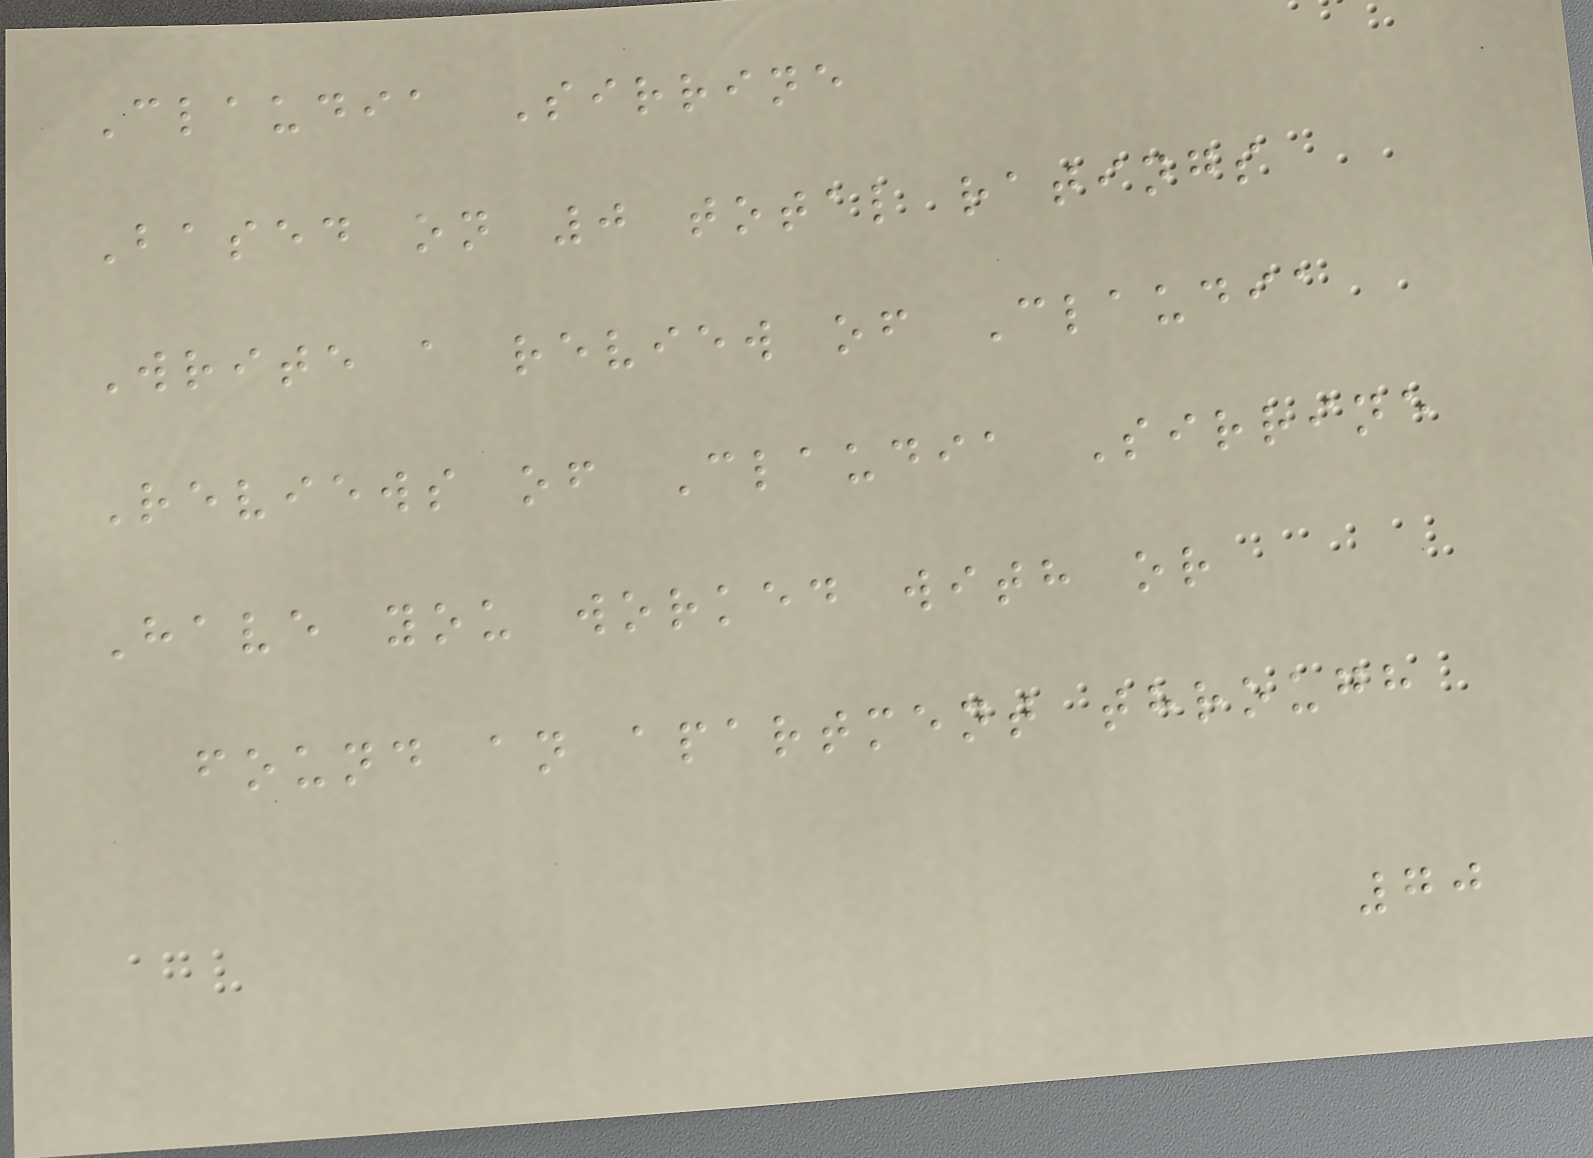Claudia Sirrine
Based on 0 total ratings
Write a review of Claudia
Reviews of Claudia Sirrine
Have you worked with or
found an apartment through
70
